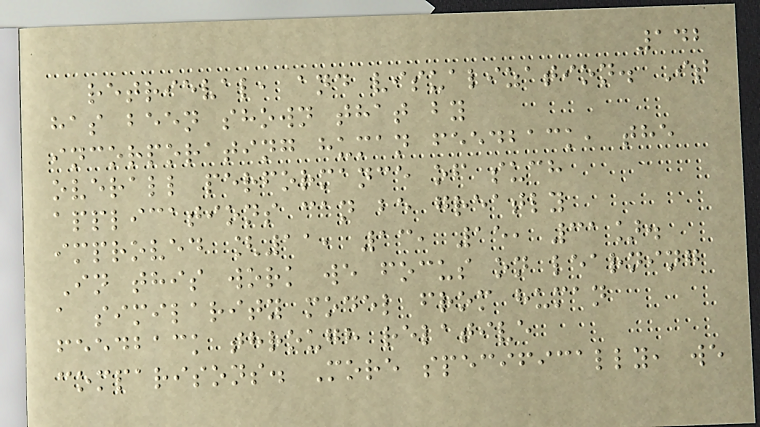142
retrieval, and visualization. It
has been shown that by
incorporating human feedback, the
overall performance of such
applications can be greatly
improved [11, 13, 15, 31].
In this work we focus on learning
a similarity model from human
feedback through relative
comparisons. More specifically, we
